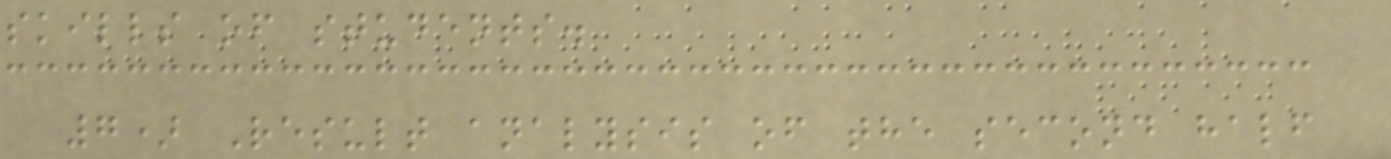skills of students.
7) Result analysis of the second half
